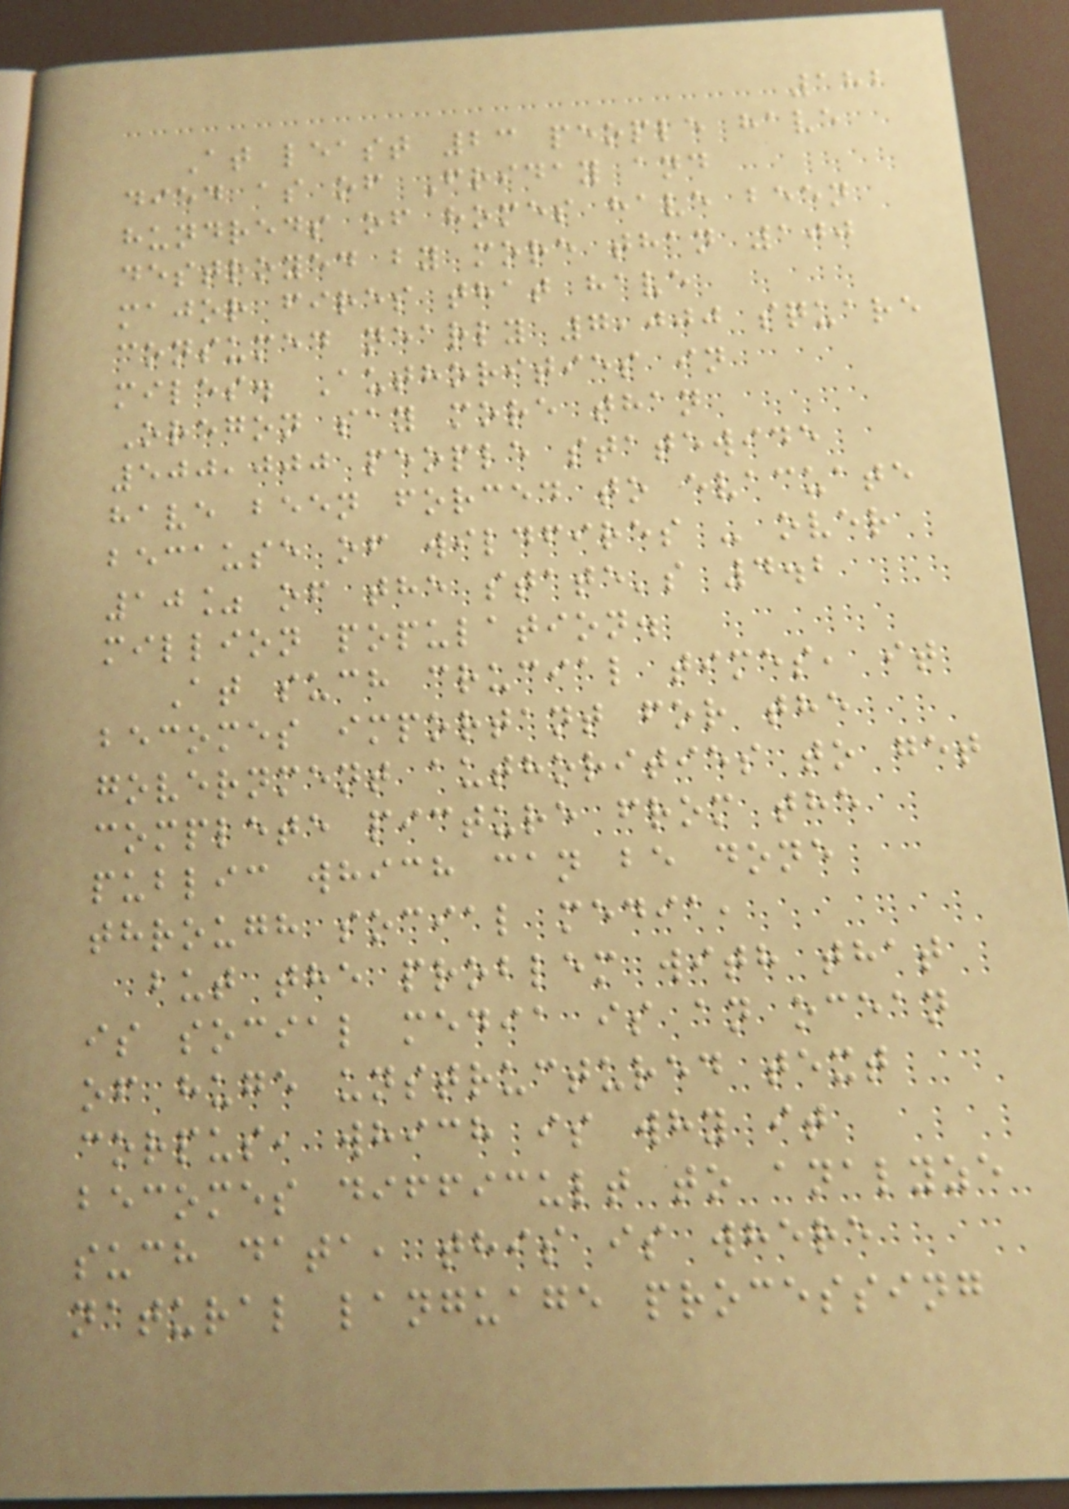182
At least 23 people have
died as of Friday and
hundreds of homes have been
destroyed by more than 100
major fires that have
consumed nearly 7,000 square
miles. Authorities in
Oregon say more than
500,000 people statewide
have been forced to evacuate
because of wildfires - over
10% of the state's 4.2
million population.
At such crucial times, it
becomes important for the
government authorities to get
complete picture from the
public which can be done
through social media,
but the problem with that
is social media is an ocean
of huge unstructured text
corpus, which is why it
becomes difficult to analyze
such data, this is where
natural language processing
